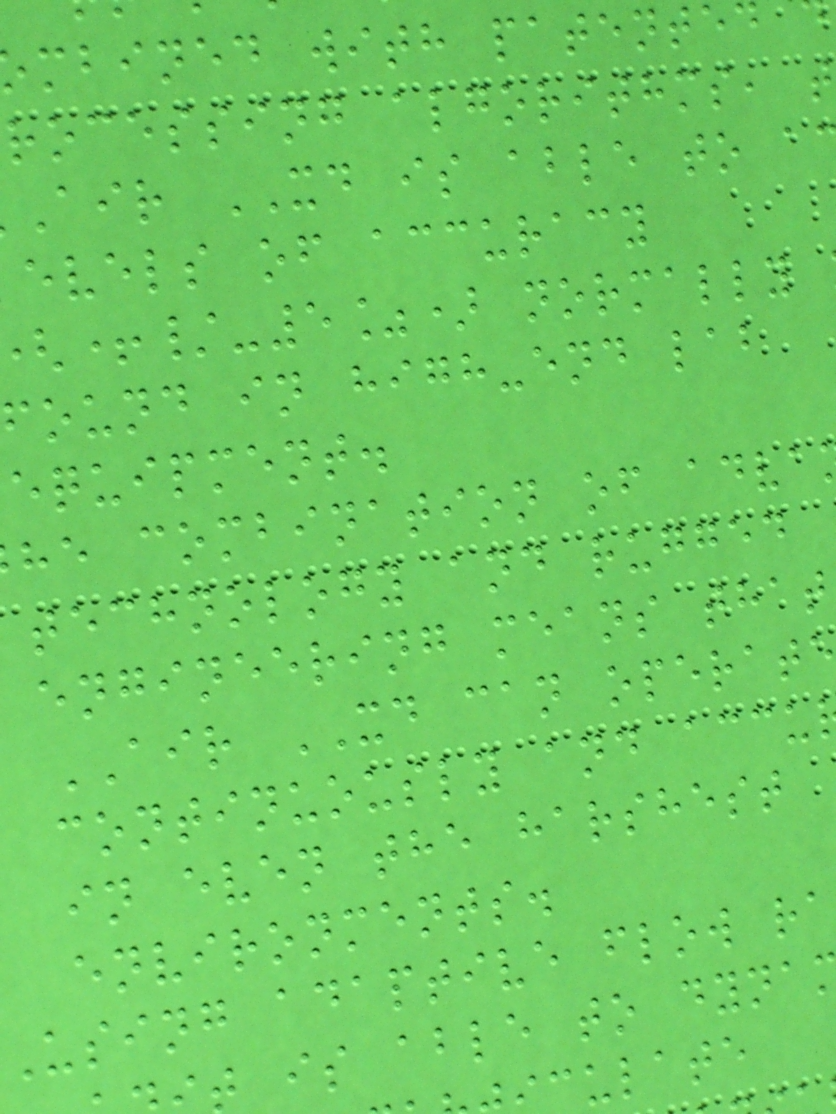mbined with patented
rocessing algorithms, t
air XD is able to a
evels of accuracy
+/-5%) normally
found in high-end lab
equipment.
he combination of adva
technology and rugged
engineering means that
AIR XD can operate
continuously and accu
in even the harshest
environments.
Using adaptive flow ra
is able to dyna
culate
